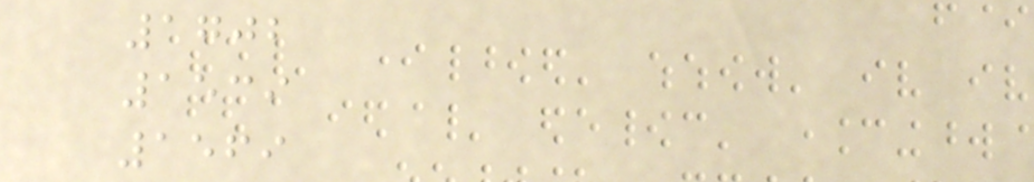1702
1539
1569
